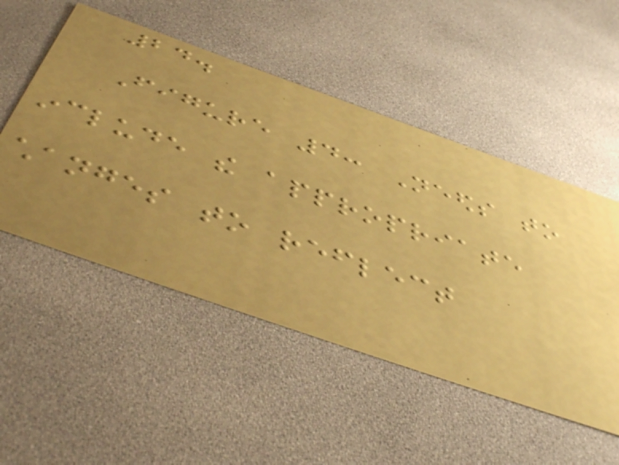24.
Figure 4: Needs to
include the appropriate
changes to reflect
